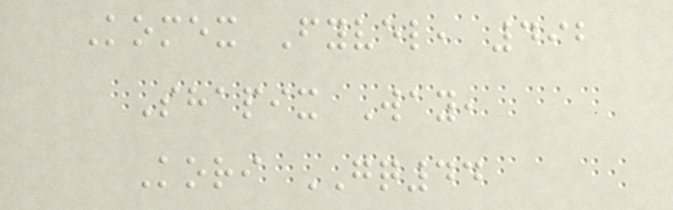Komex Fyvel, 492
Shapix Way,
Kori GQ44
